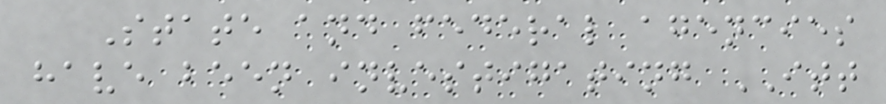State and federal agencies
have been investigating ITT
